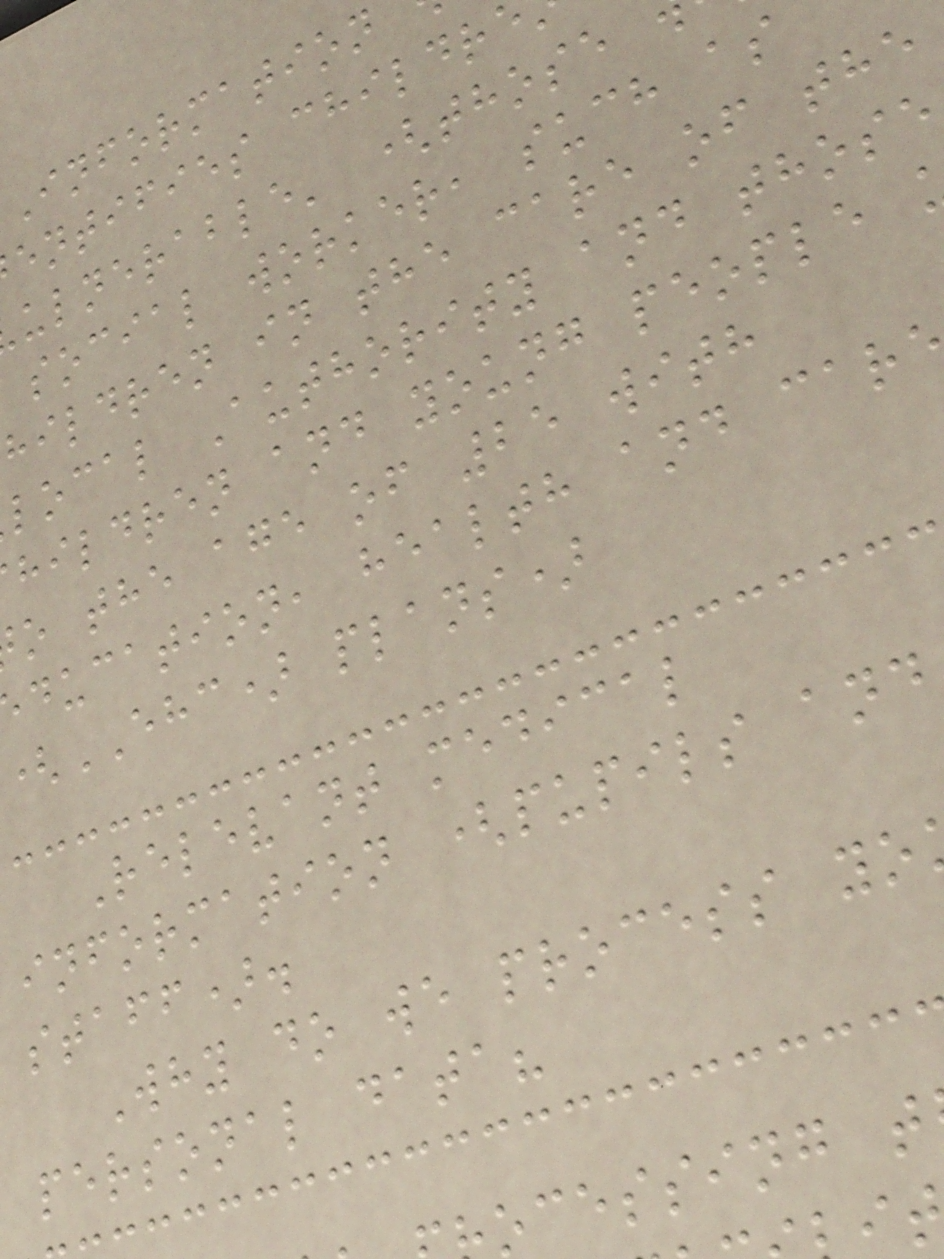Information
entifies childr
ulnerable' (those
social worker, such as
hildren in the care of the
local Authority and those
hildren and young people
o the age of 25 with
ducation, health and car
(EHC) plans)
Relevant medical
information (pupils and
staff).
Why do we process yo
personal data?
ocessing t
